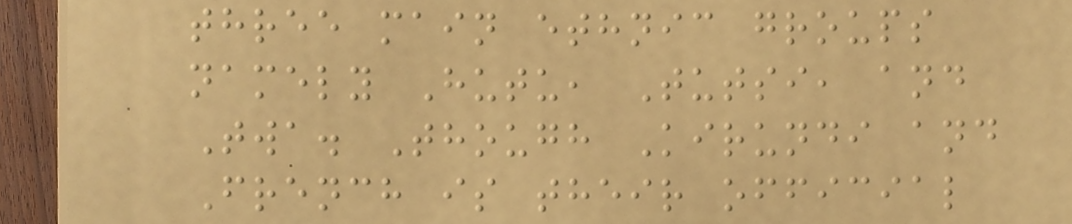three main ethnic groups
namely Hutu, Tutsi, and
Twa. Though Kirundi and
French is their official
